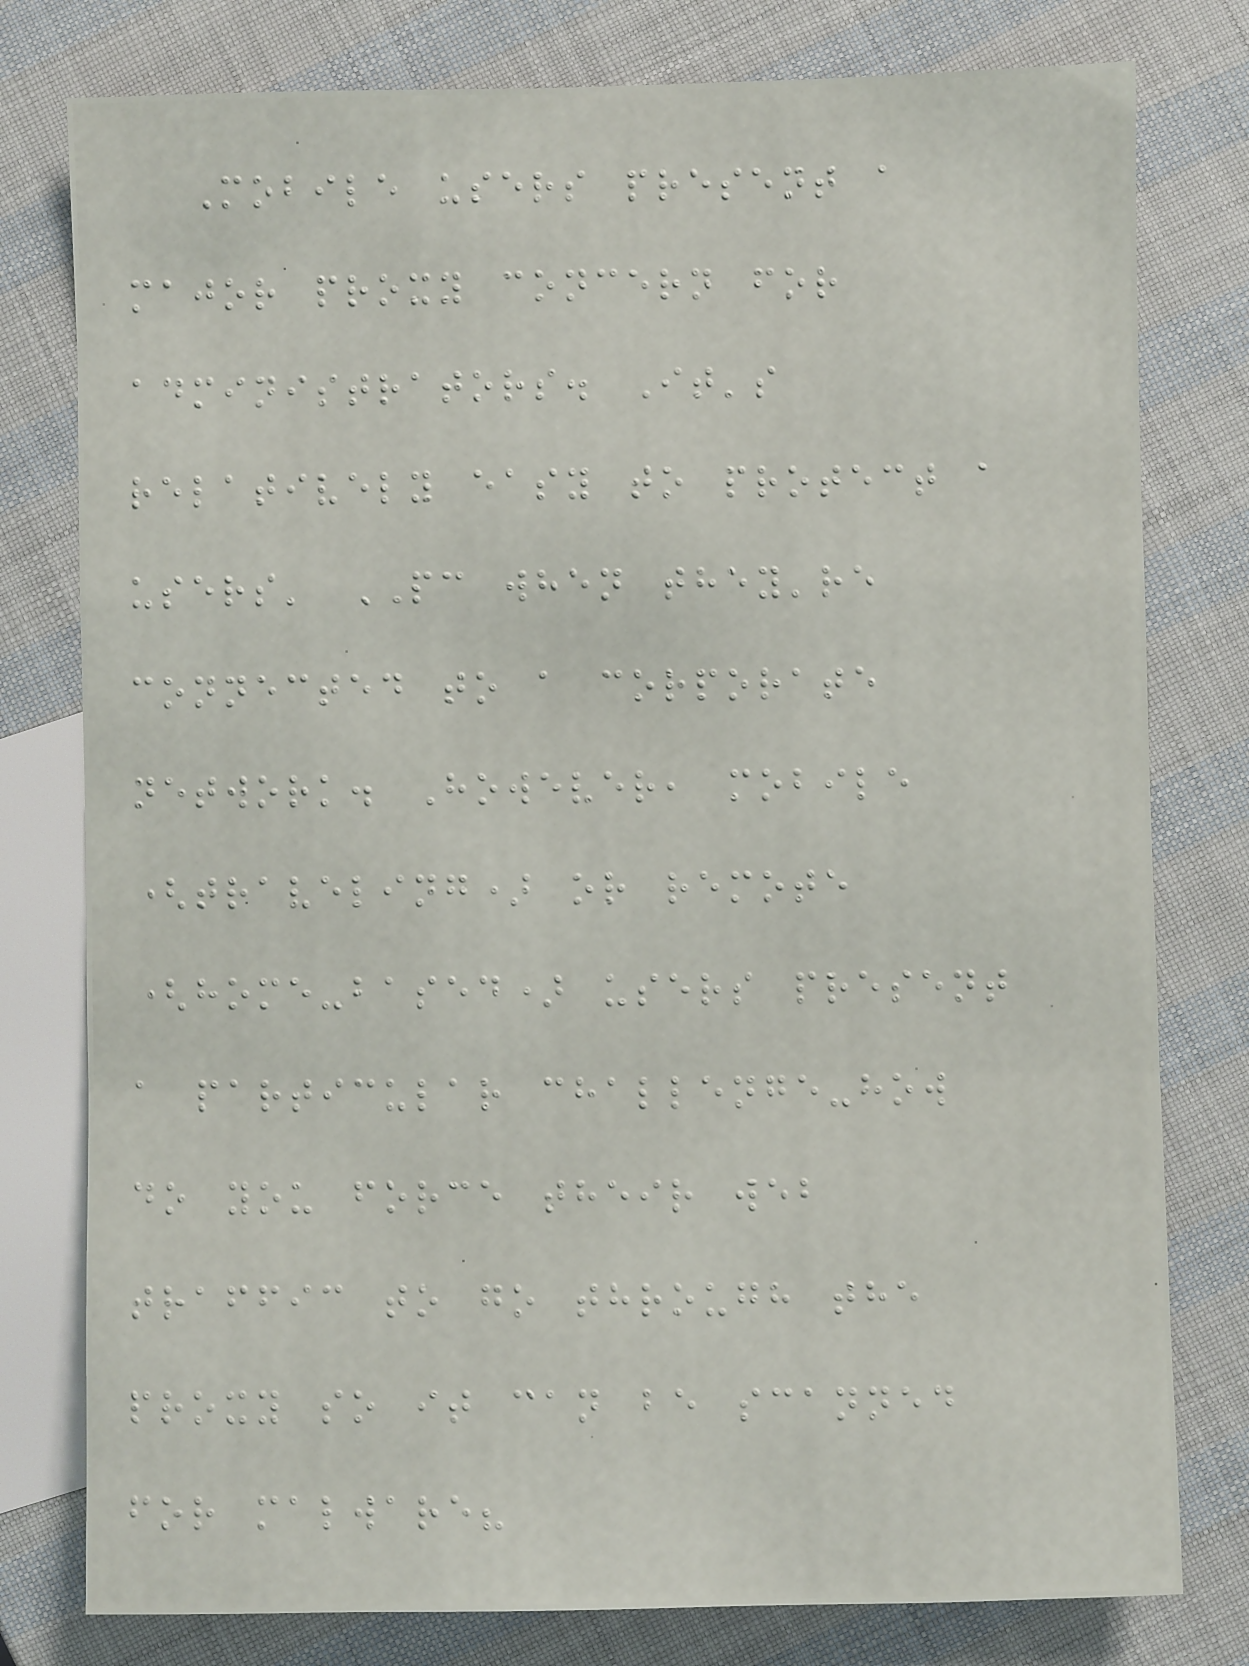Mobile users present a
major proxy concern for
administrators. It's
relatively easy to protect a
users' PC when they're
connected to a corporate
network. However, mobile
(traveling) or remote
(home-based) users present
a particular challenge-how
do you force their web
traffic to go through the
proxy so it can be scanned
for malware?
